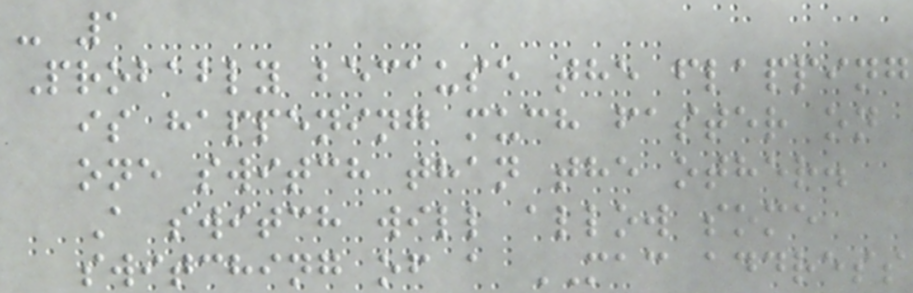- 1
Probably because the flapping
is happening much faster on
one switch than the other.
A switch will allow some
switching of a MAC address
